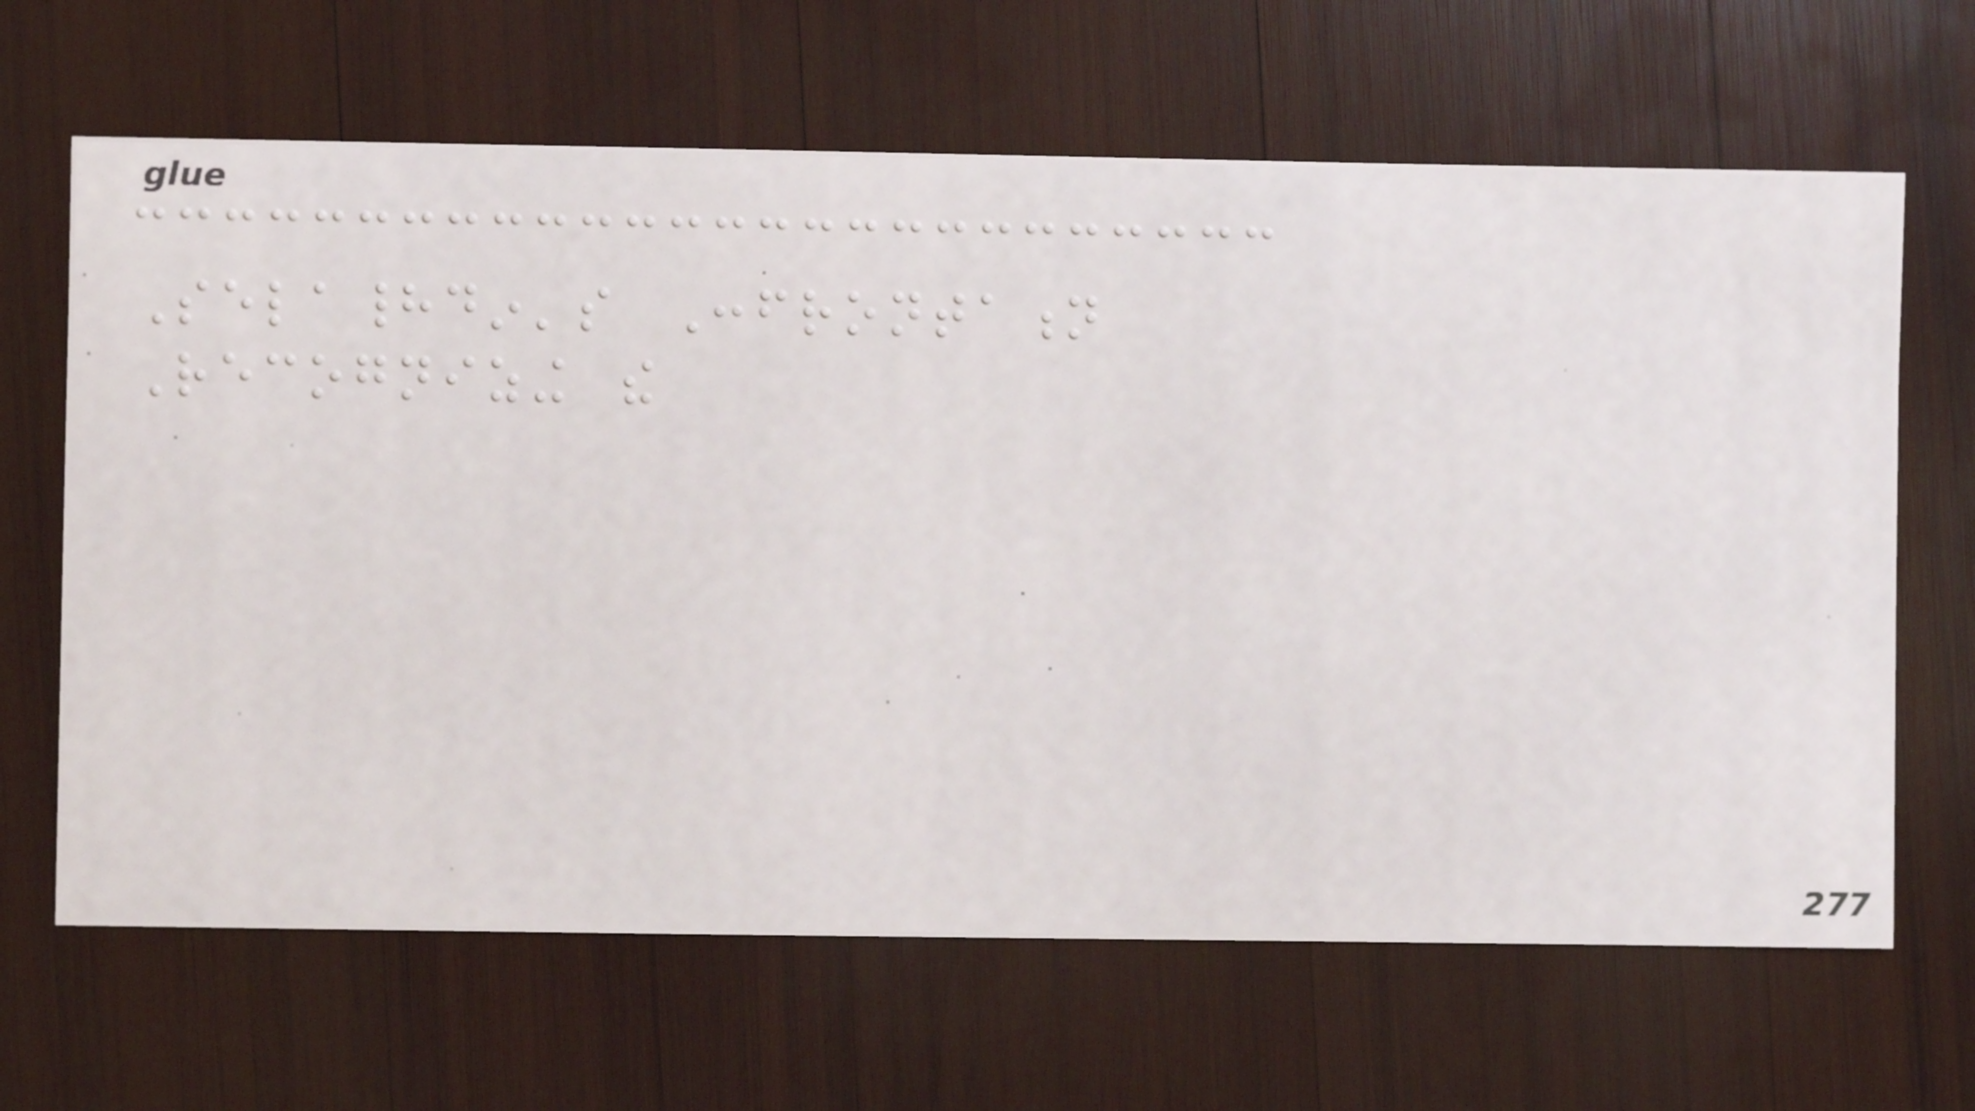Selahaddin's Confrontation
Recognizing the
